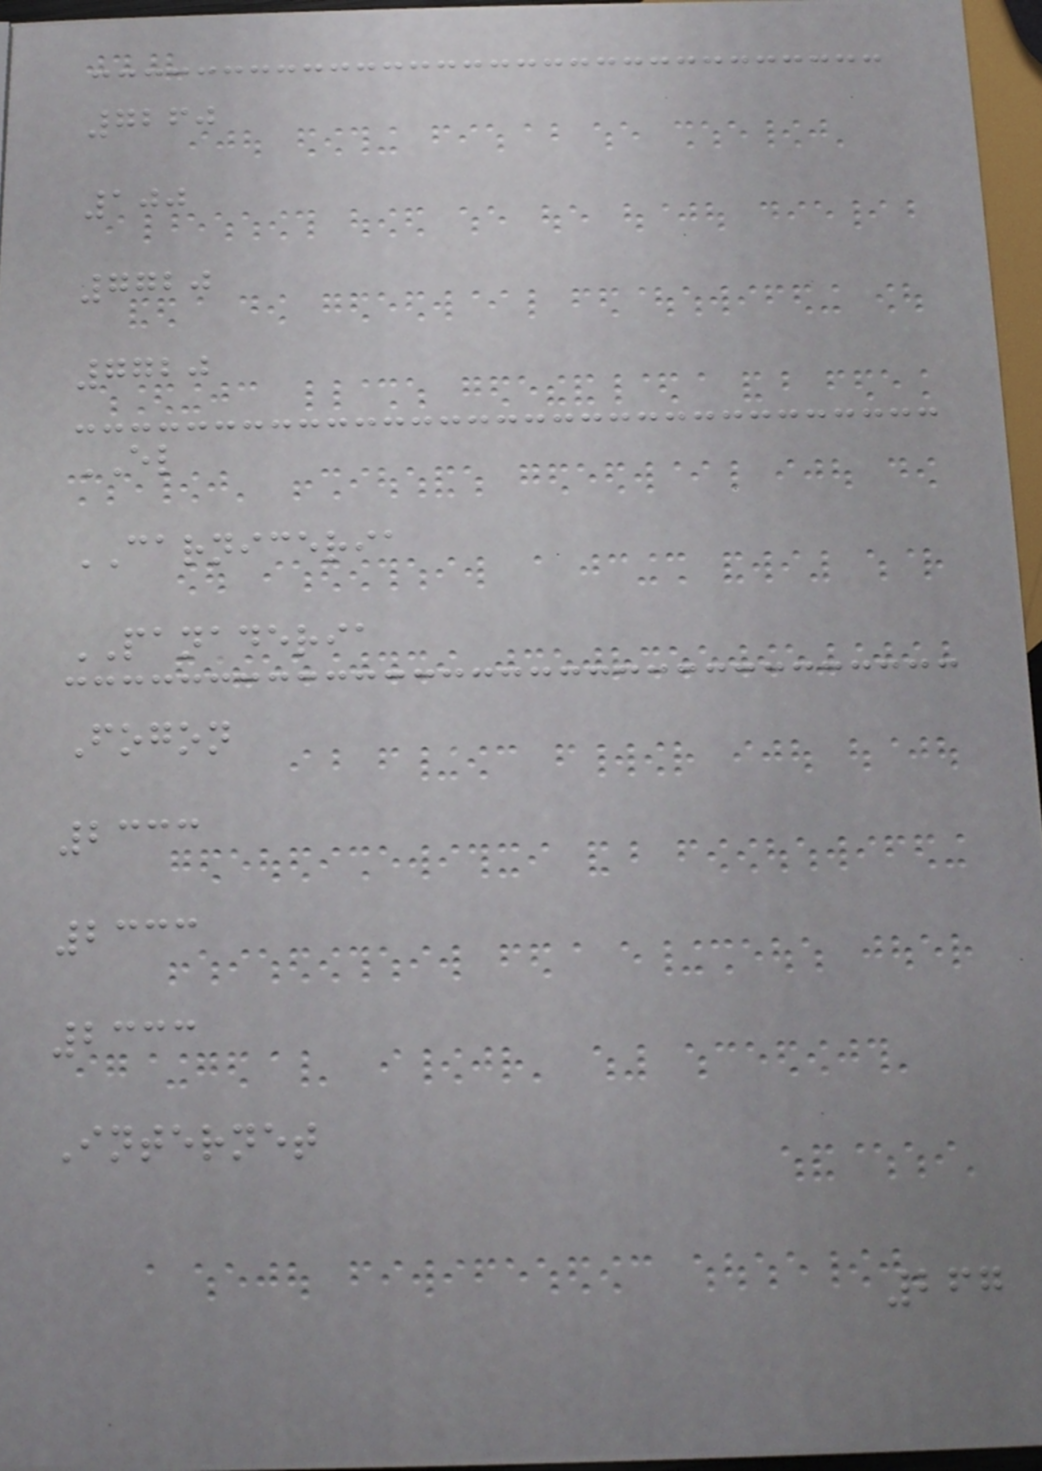7260
100
7720
7720
EL
CARNICERIA
PANADERIA
Fogon
2333
2333
2333
Internet
267
